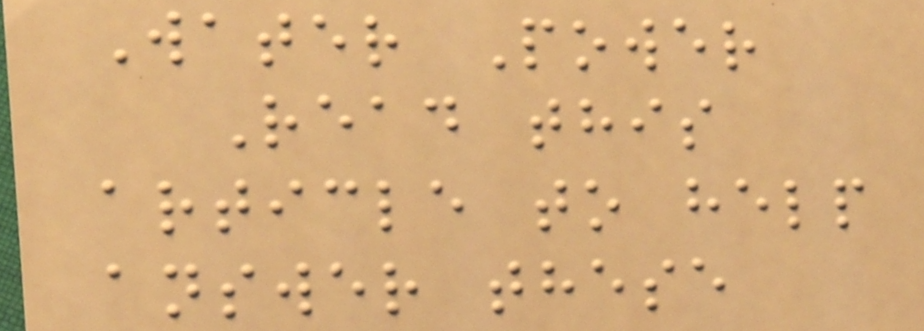Water Power
Read this
article to help
answer these
